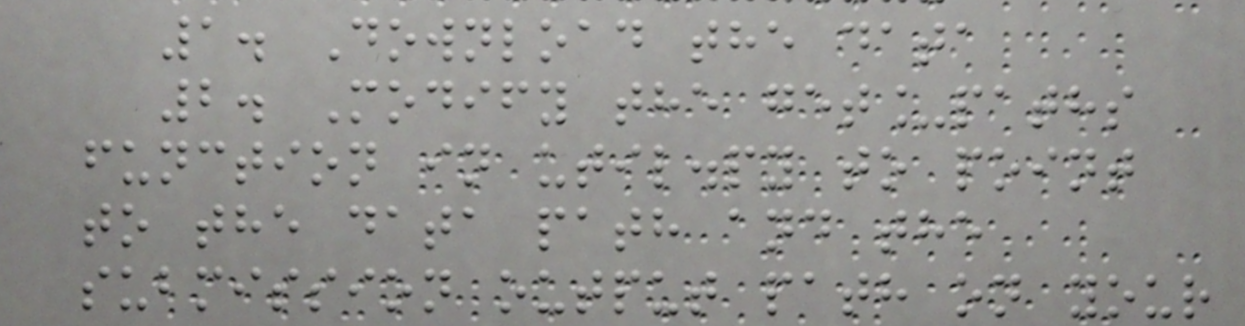1. Download the data
2. Modify the get_paths
function in util.py to point
to the data path and the
submission output path on your
